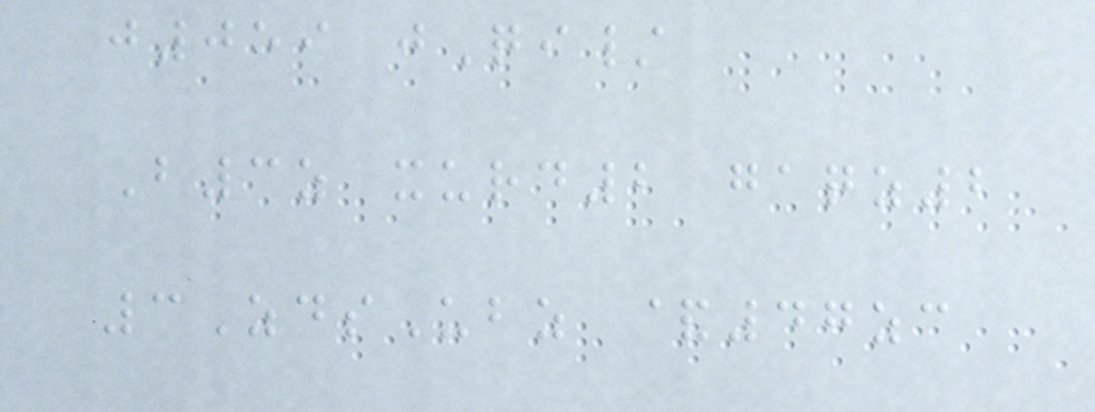j059 jQi/
B3z xurd2 gaqz2
3ZdsUbz &47zc
